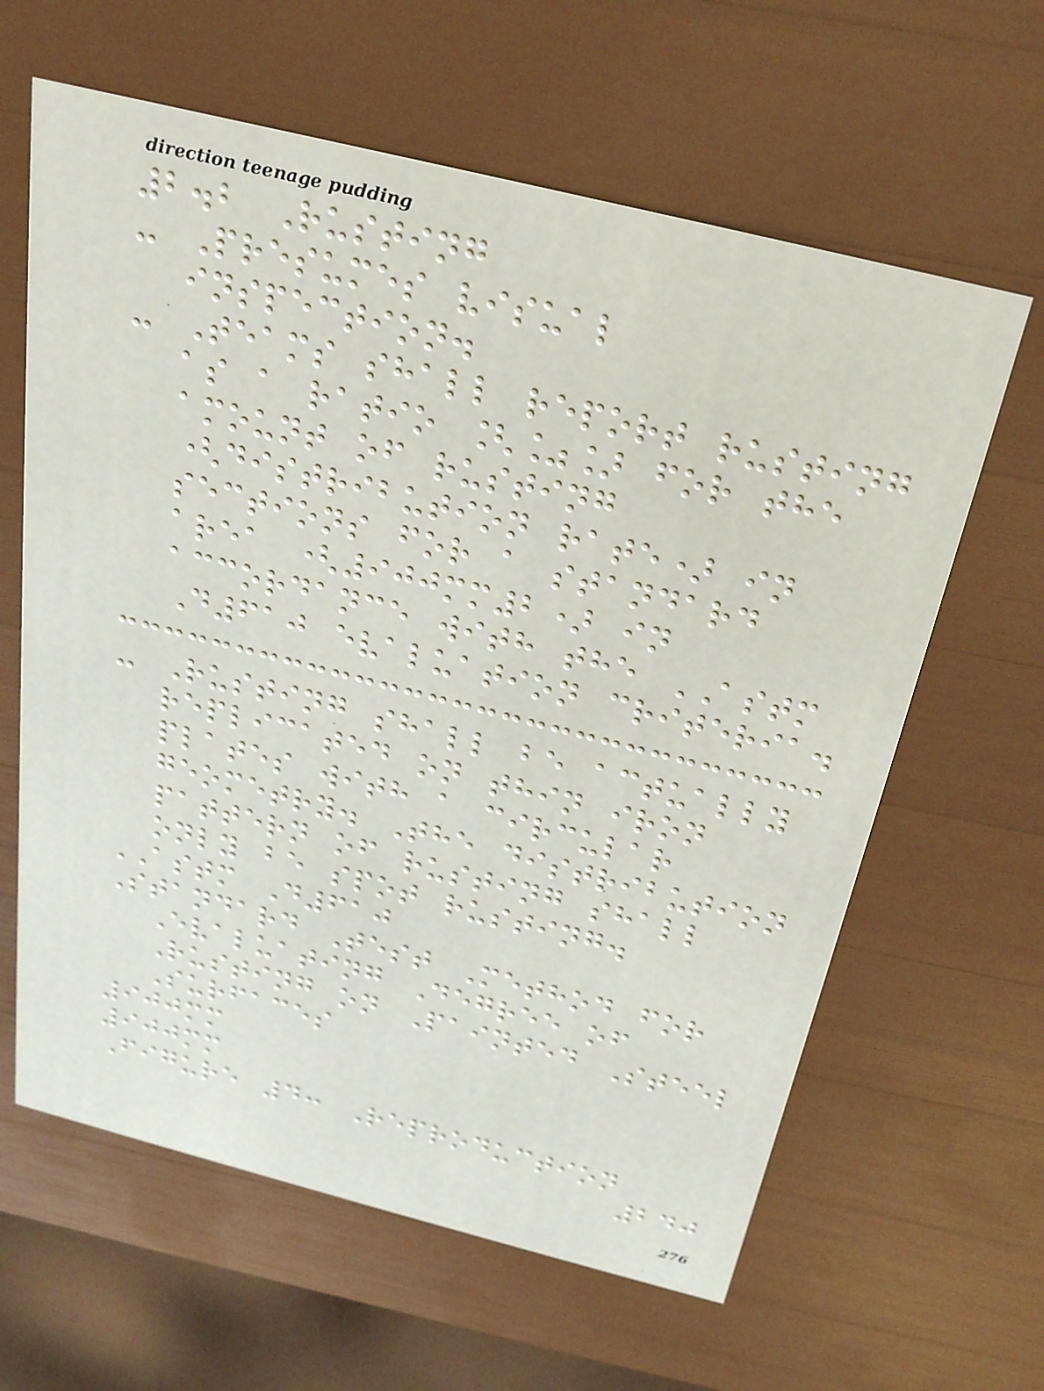2.2 Rusting
- Presumes visual
inspection.
- Teams shall report rusting
as a ratio [%] for the
amount of rusting
(distribution rate) in
sections for a standard
area (900mm2) in
accordance with the ASTM
D610 evaluation criteria.
- Rusting shall be actually
replicated on thin iron
plates with a circular
geometry. The distribution
pattern of rusting shall
only be spot rusting.
ASTM D610
Standard Test Method for
Evaluating Degree of
Rusting on Painted Steel
Surfaces
900mm
900mm
Figure 4: Reproduction
240
